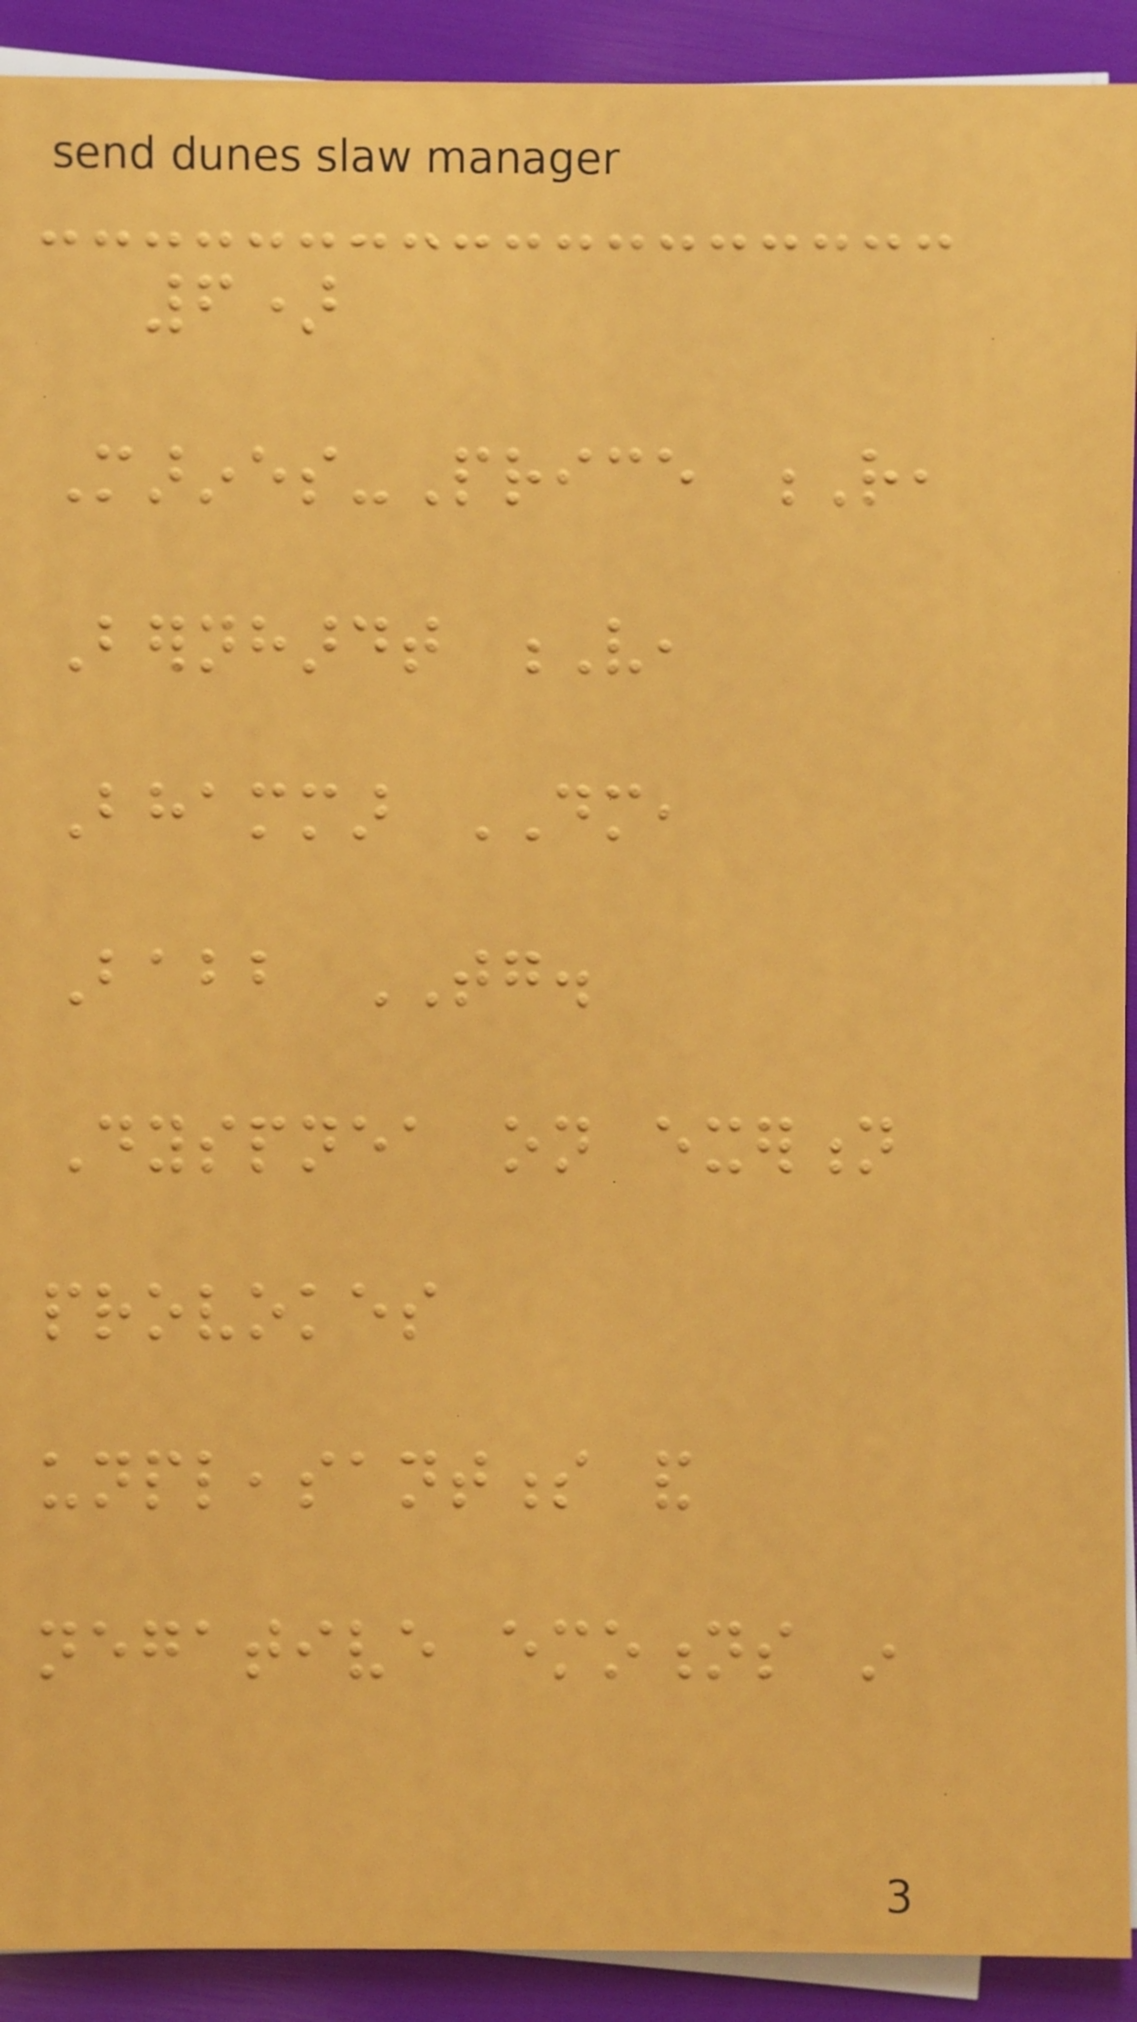6)
Marines-Price R,
Bernhardt V,
Bhammar DM,
Babb TG.
Dyspnea on exertion
provokes
unpleasantness and
negative emotions in
